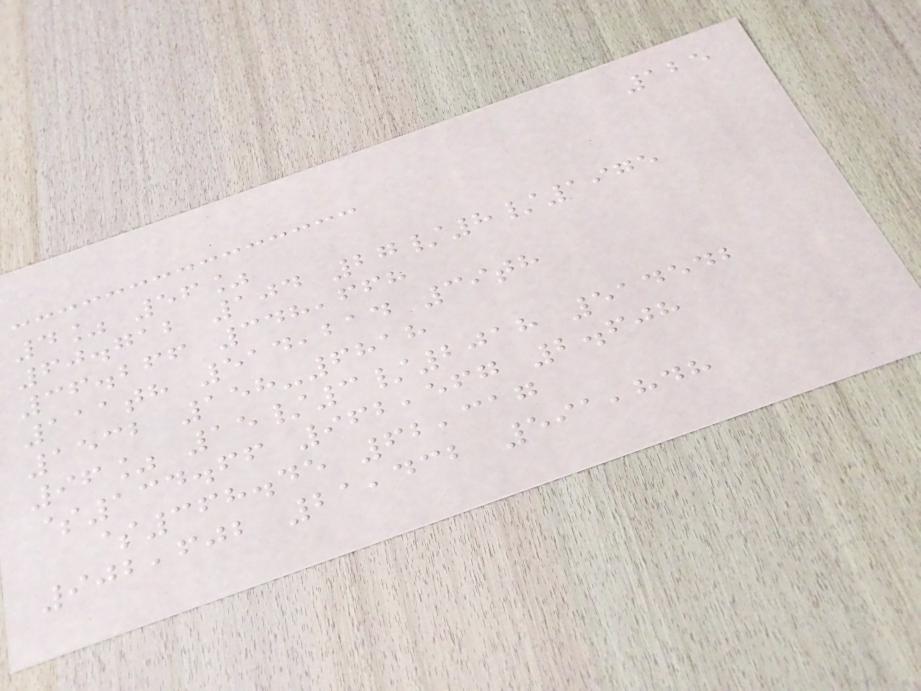125
4% 56%
60.712 104 27/8/1975
36.266 348,668
111th 514,214 39th
1532 158-6818
96% 15/3/2018 514542
$134.66 962,567 2.608
$368.45 62,317
902,602 21,432 591,848
